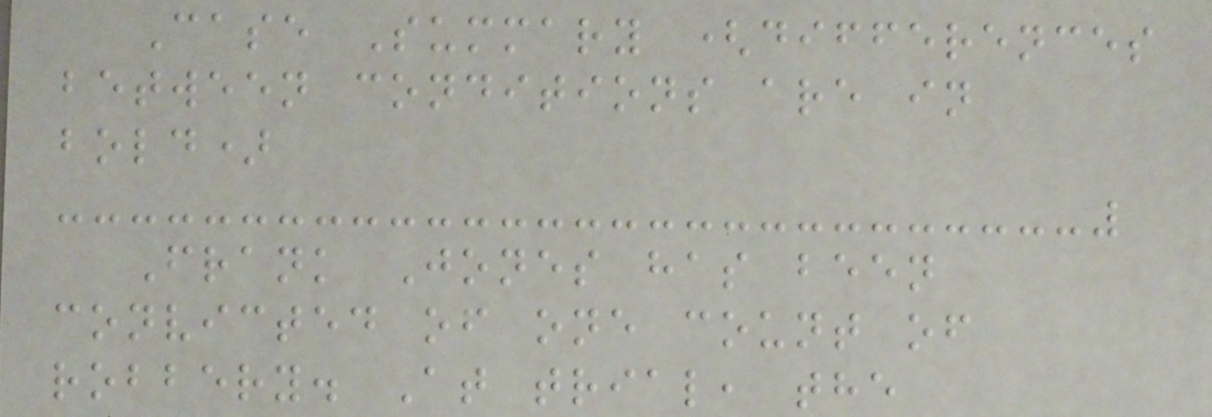Case Summary (differences
between conditions are in
bold)
Frank Jones has been
convicted of one count of
robbery. At trial, the
